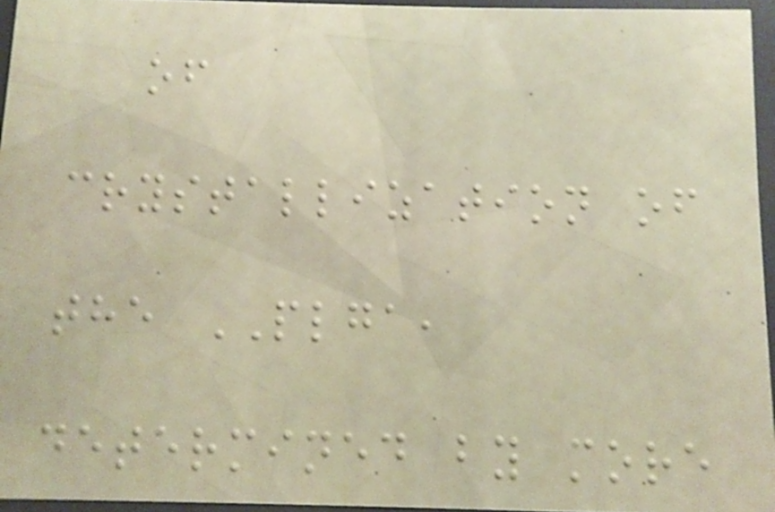of
crystallization of
the PLGA,
determined by more
